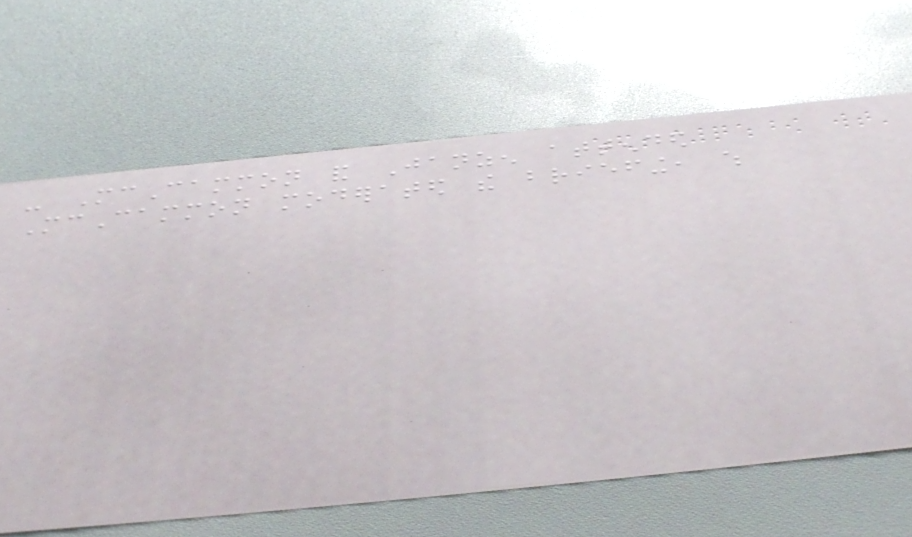- McCammon and Janzen attended
McCammon moderated the briefing, which
